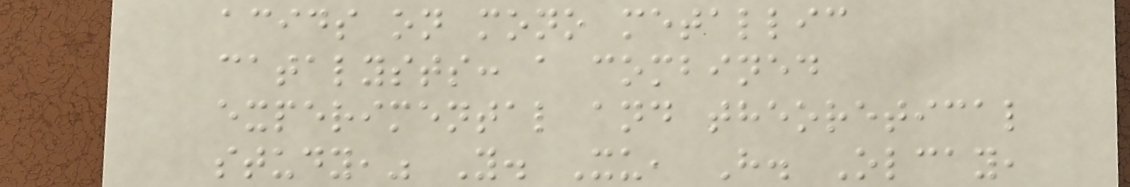acids on mono metallic
catalysts: a combined
experimental and theoretical
study," Y. Xu, H. Olcay,
